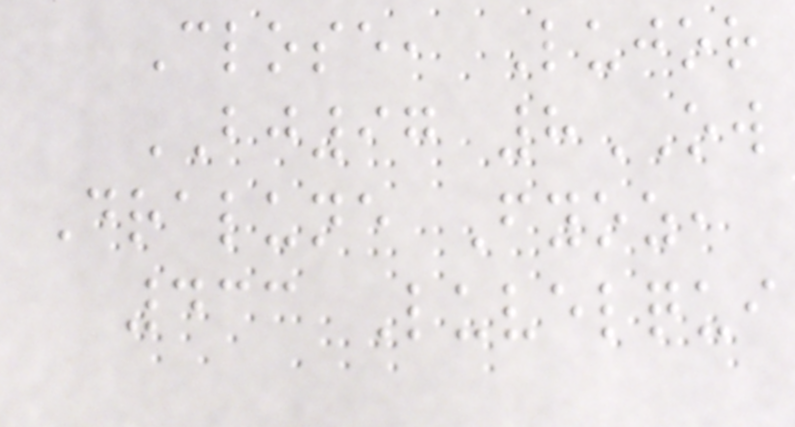Close, Lujor
BJ97 8OW
Dralune Fyoz,
433 Luvelqui
